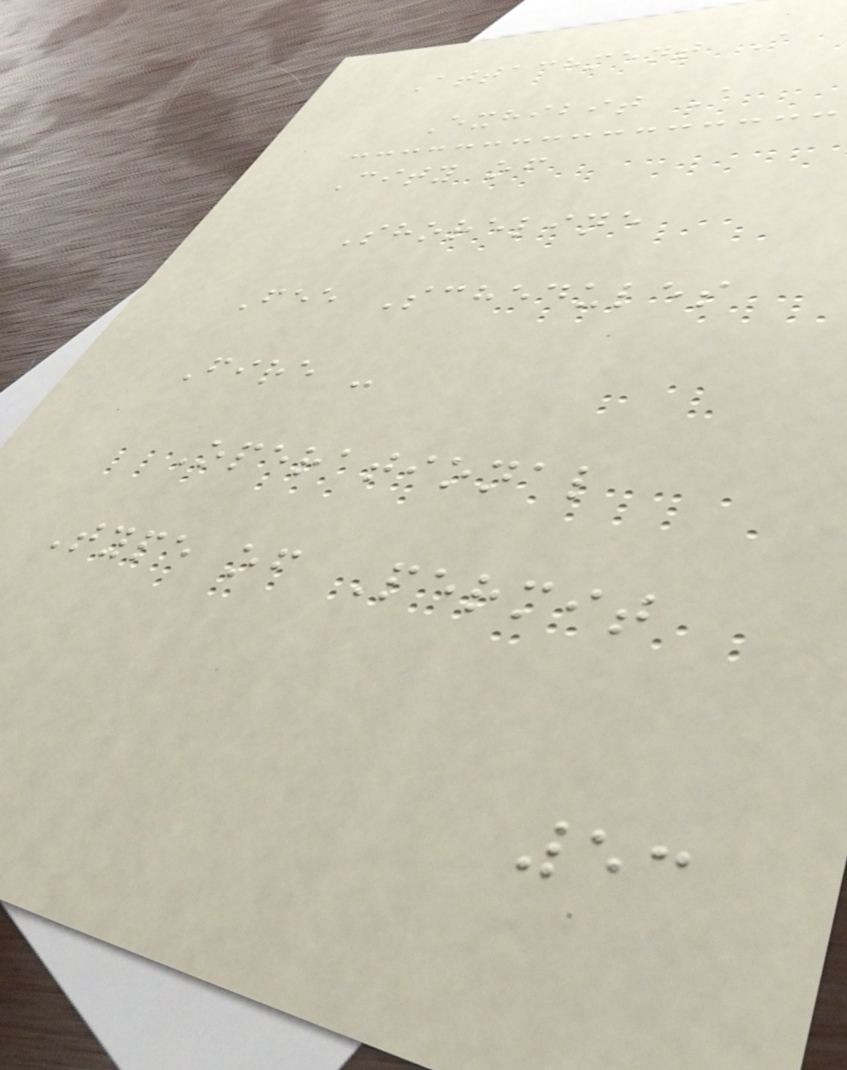Attachment A
Exhibit A
City of
Shoreline
Fee Schedules
Fire -
Operational
Type of Permit
53
